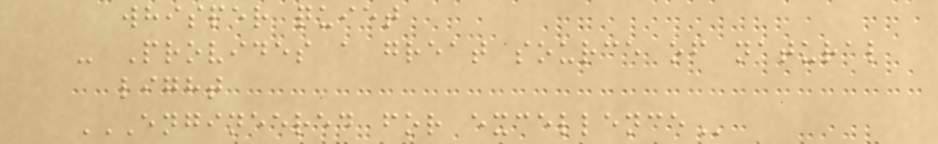whisper quiet
- Provides a great source of natural
light
ENGINEERED FOR EXCELLENCE
